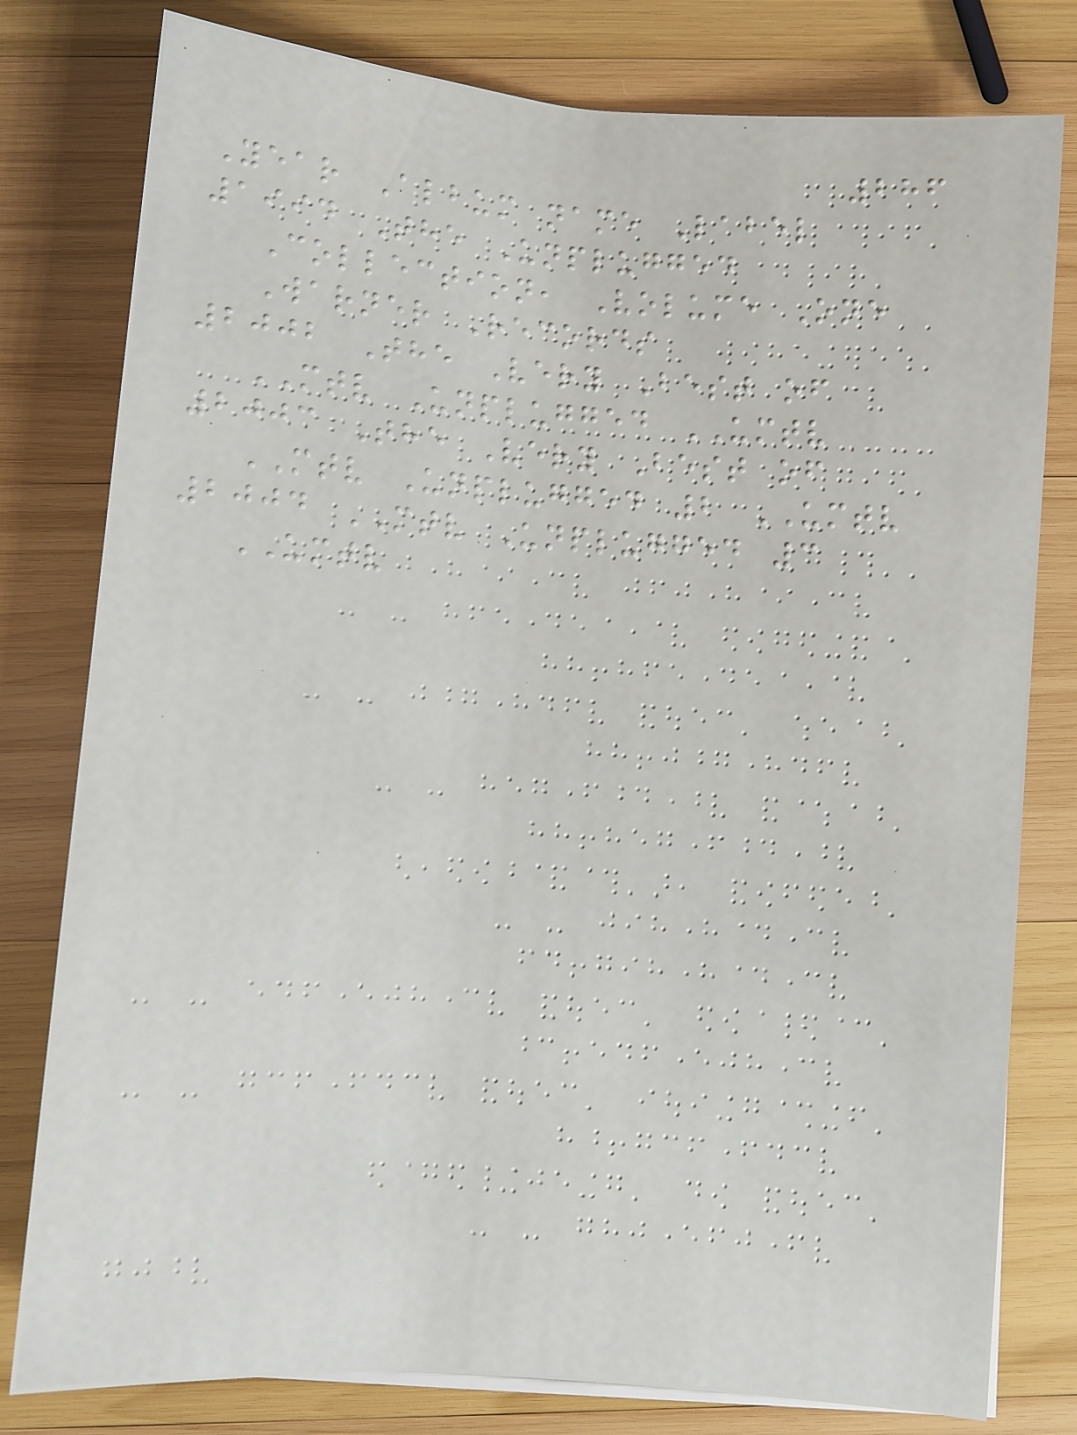286
Year Album name Label
1994 The Unplugged
Collection, Volume One
Warner Records
2002 The Very Best of
MTV Unplugged UMTV
2003 The Very Best of
MTV Unplugged 2 UMTV
2004 MTV Unplugged 3
UMTV
